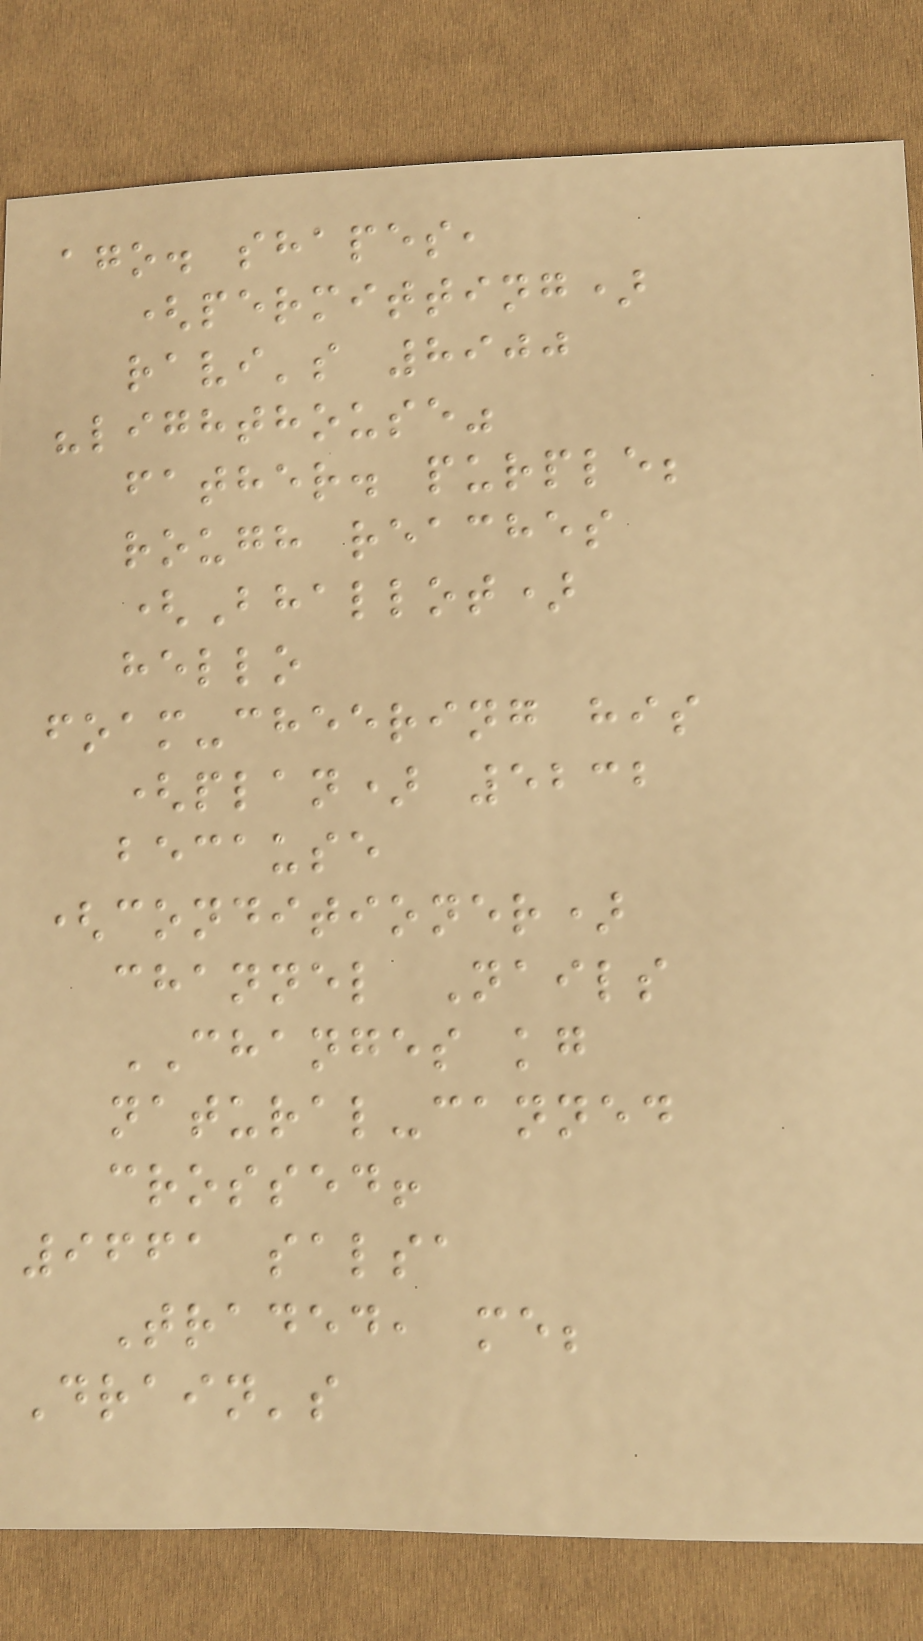ago. shapes,
(permitting)
ravi's 8900
"lighthouse"
father. purple;
rough reaches
(Bhallot)
hello
foam-cheering his
(plan) 5232
because
(conditioner)
channel Nails
CHANGES kg
natural-canned
crossed!
9661 salsa
Traded, me;
Drain's
